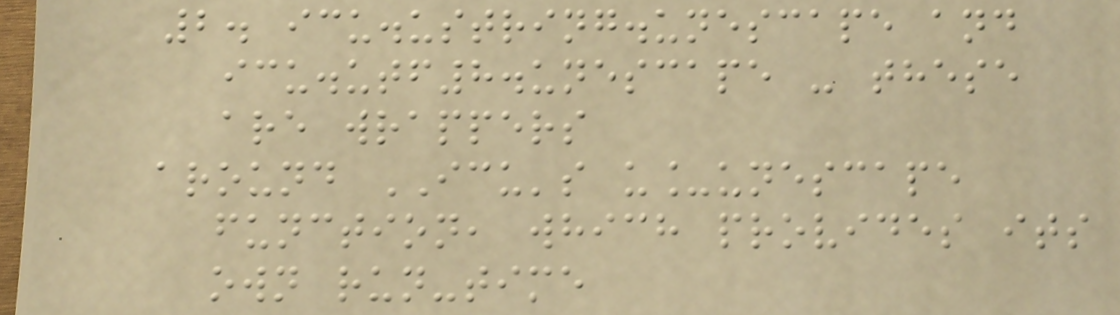2. icu.ustring.unescape and
icu.utf8.unescape - these
are wrappers
around ICU's u_unescape
function, which provides its
own run-time
